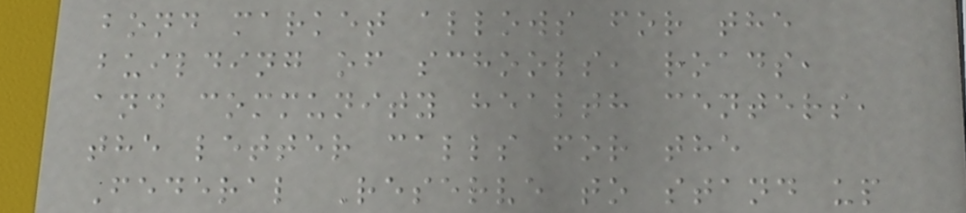bond market allows for the
building of schools, roads,
and community health centers,
the letter calls for the
Federal Reserve to stand up
